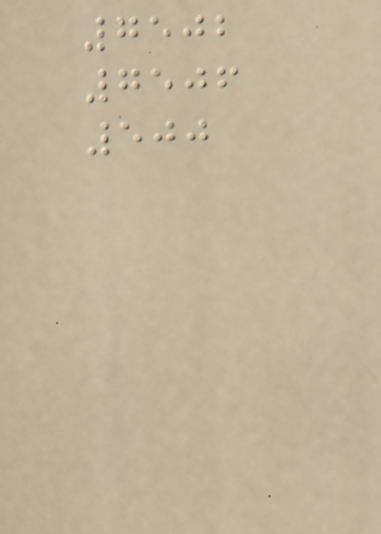7502
7506
500
